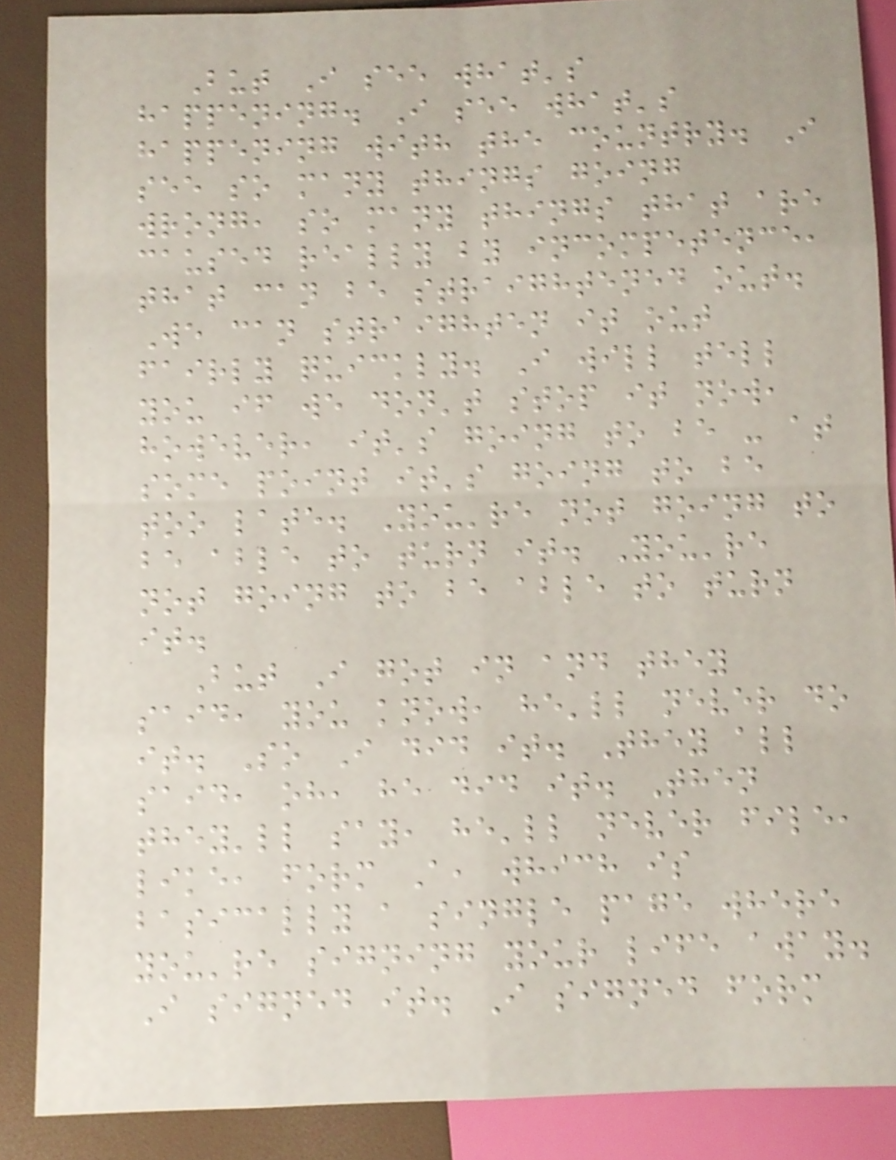But I see what's
happening. I see what's
happening with the country. I
see so many things going
wrong, so many things that are
caused really by incompetence,
that can be straightened out.
We can straighten it out
fairly quickly. I will tell
you if we don't stop it now,
however, it's going to be - at
some point it's going to be
too late. You're not going to
be able to turn it. You're
not going to be able to turn
it.
But I got in and they
said, you know, he'll never do
it. So I did it. They all
said, oh, he did it. Then
they'll say, he'll never file,
like, form A, which is
basically a single page where
you're signing your life away.
I signed it. I signed form
